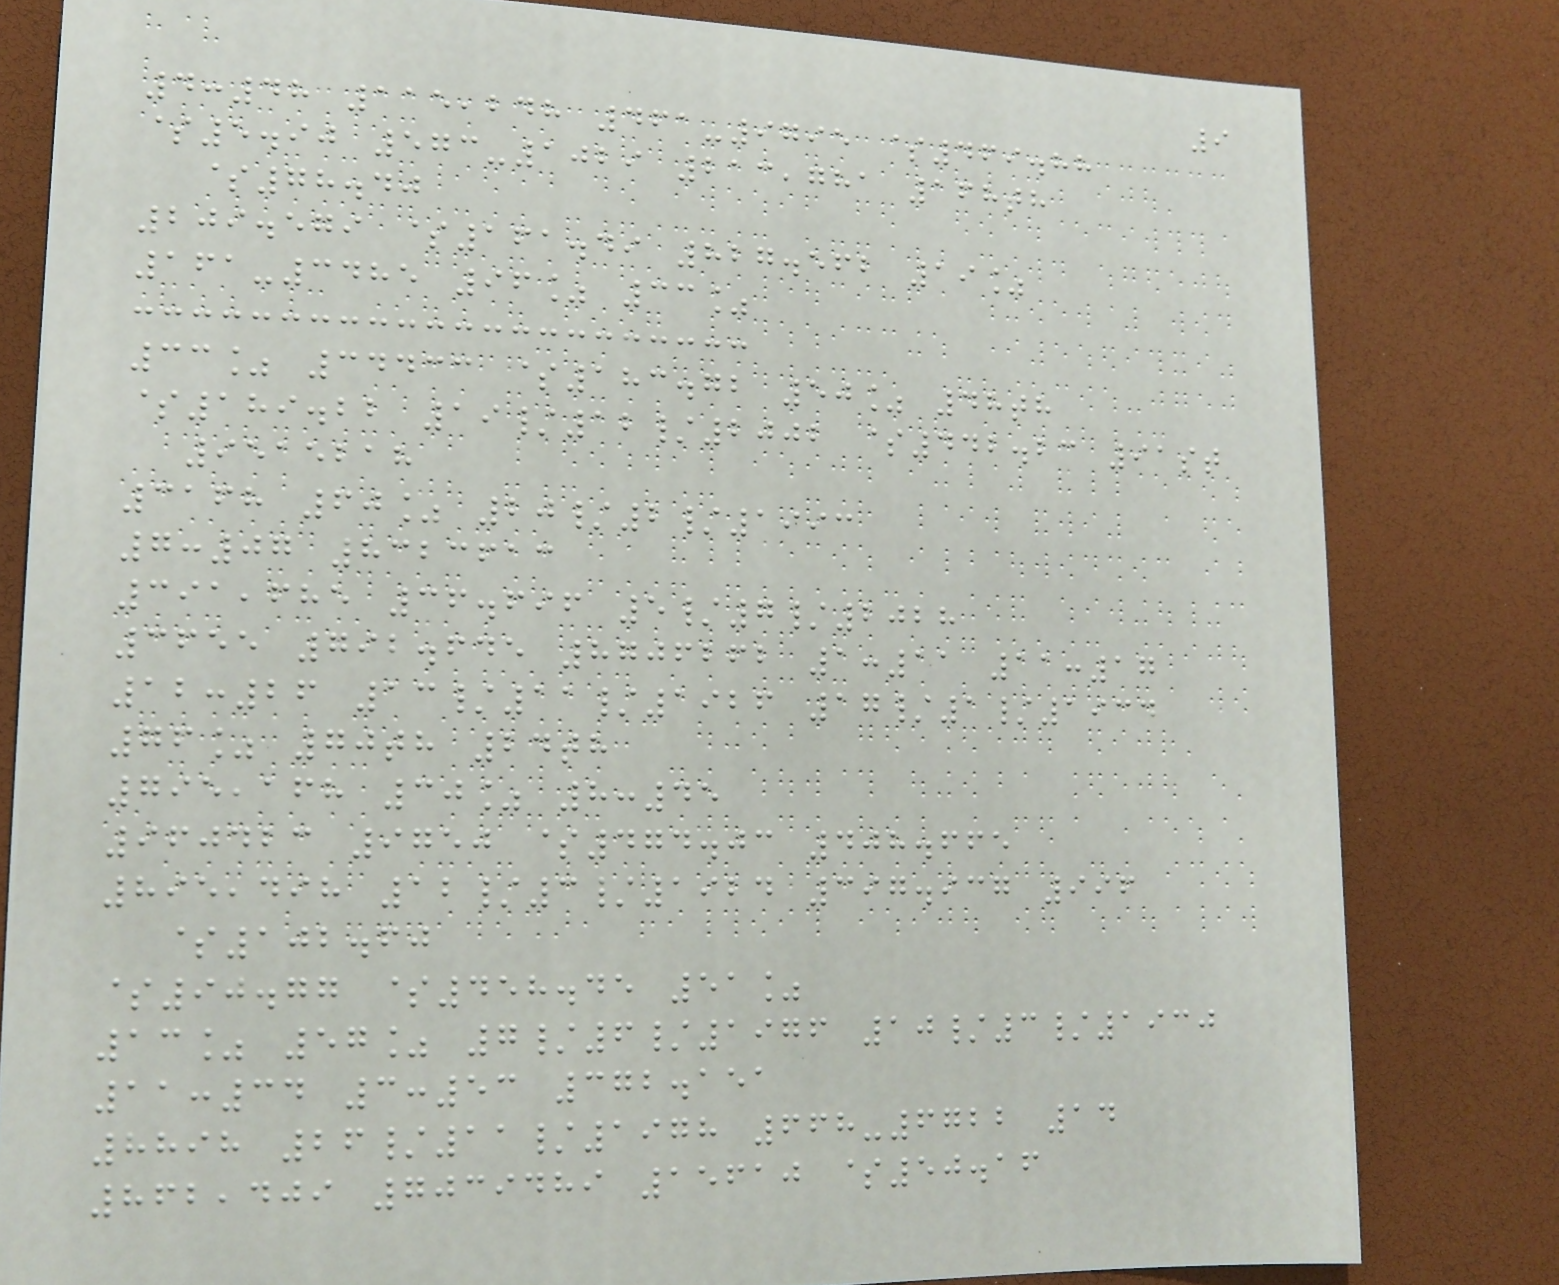9
4:48 115,248 461-9795 $469.88
$5.90 573-1029 213,781 168th
$78.40
209.579 $161.49 827.562 19%
161-3485 96% 33%
33% 34433 $183.72 50% 48th
$189.22 19/12/2002 $442.23 91st
9515218
3168 60% 20/2/1993
7:07 8323613
391,685 36.696 5/7/2028
3655 792.645 8706262 1:11 11:17
12:26 13/11/1926 17/1/1934
76% 70th 24th
795,168 30% 8:45
960423 9750 $474.03 408.665
895,498 12/3/1924 397.937 996
$102.60
$90.77 $458.45 51%
13% 57% 7/6/1976 10/3/1930
11:34 3:53 372.151
8898 26/11/1978 668-6722 14
862,409 7039489 15610 $50.16
